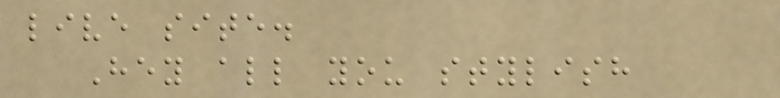live site.
Hey all you stylish
